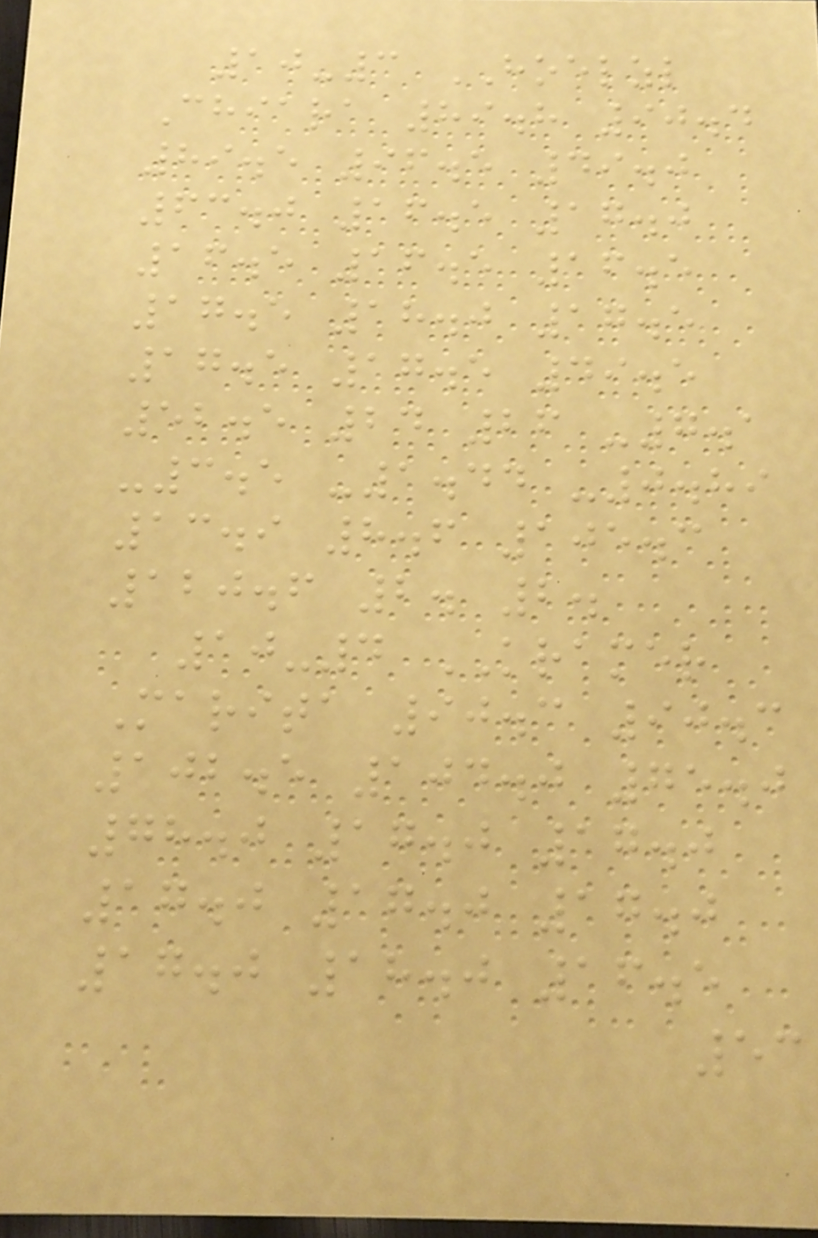10-3 HOELZL
Chiara 89.8 90.4
89.5 96.5 49.0
63.0 16.5 17.0
16.5 16.5 16.5
17.5 18.0 17.5
17.5 17.5 49.5
52.5 24 26 -7.1
-3.5 -1.44 -0.89
13.9 8.6 105.3
120.6 2. 2.
10-4 KRAMER
Marita 90.3 90.3
102.5 104.0 75.0
78.0 17.0 17.0
17.0 17.0 17.0
17.0 18.0 16.5
53
